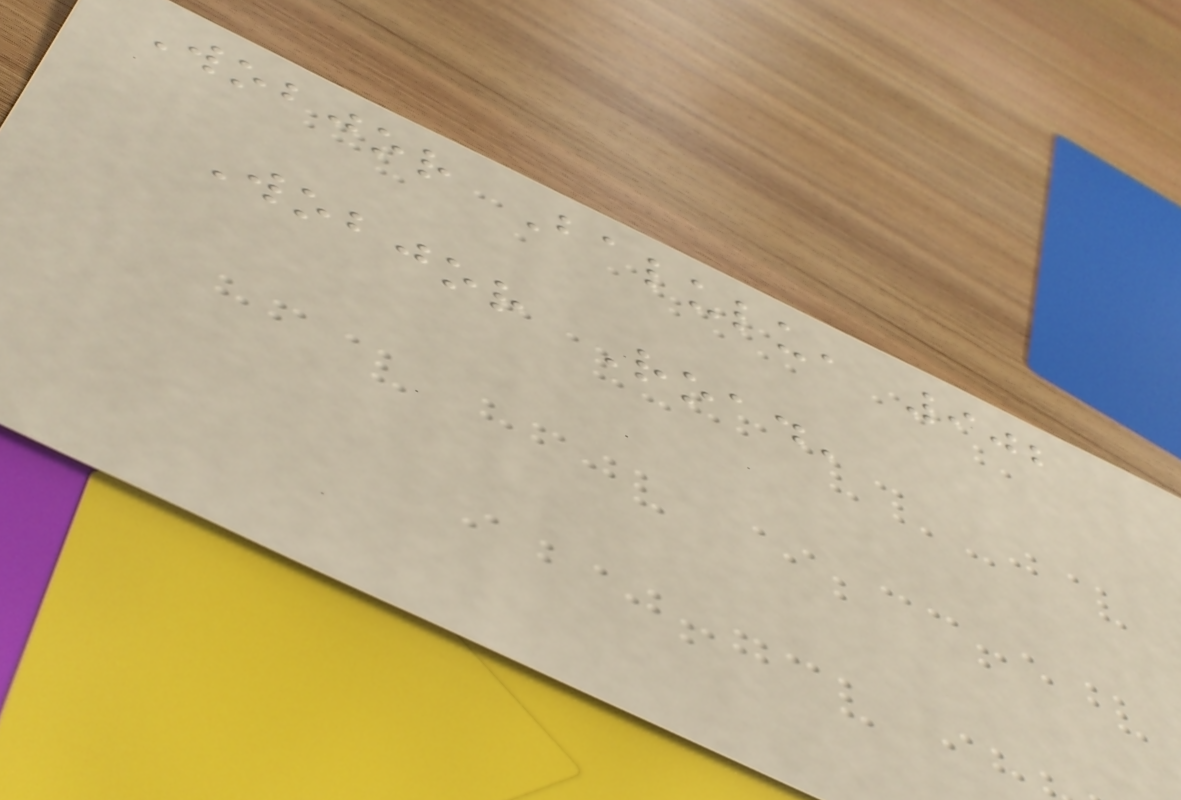Wobjor Balulu, 902
Wobjor Road,
